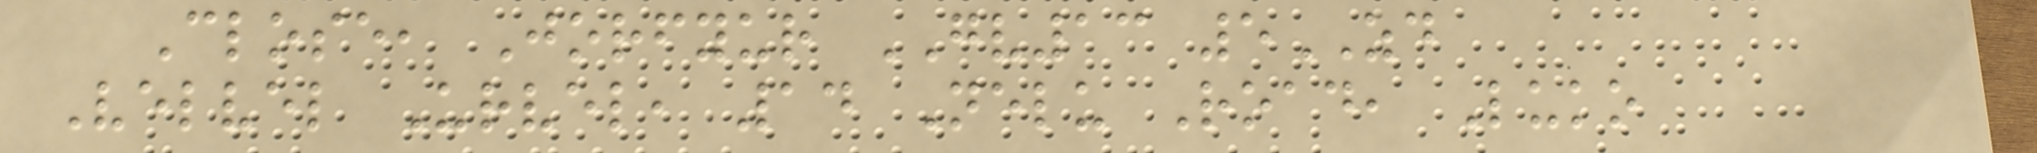Close, Jorfyur GV13 5ZD
Velvel Urvel, 14 Nelu Road, Luko
